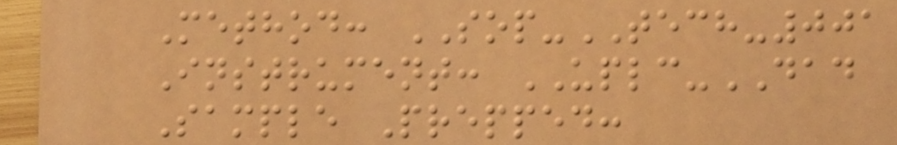Method: SOP-TECH-001
Instrument: UPLC-DAD
Sample Prepped:
